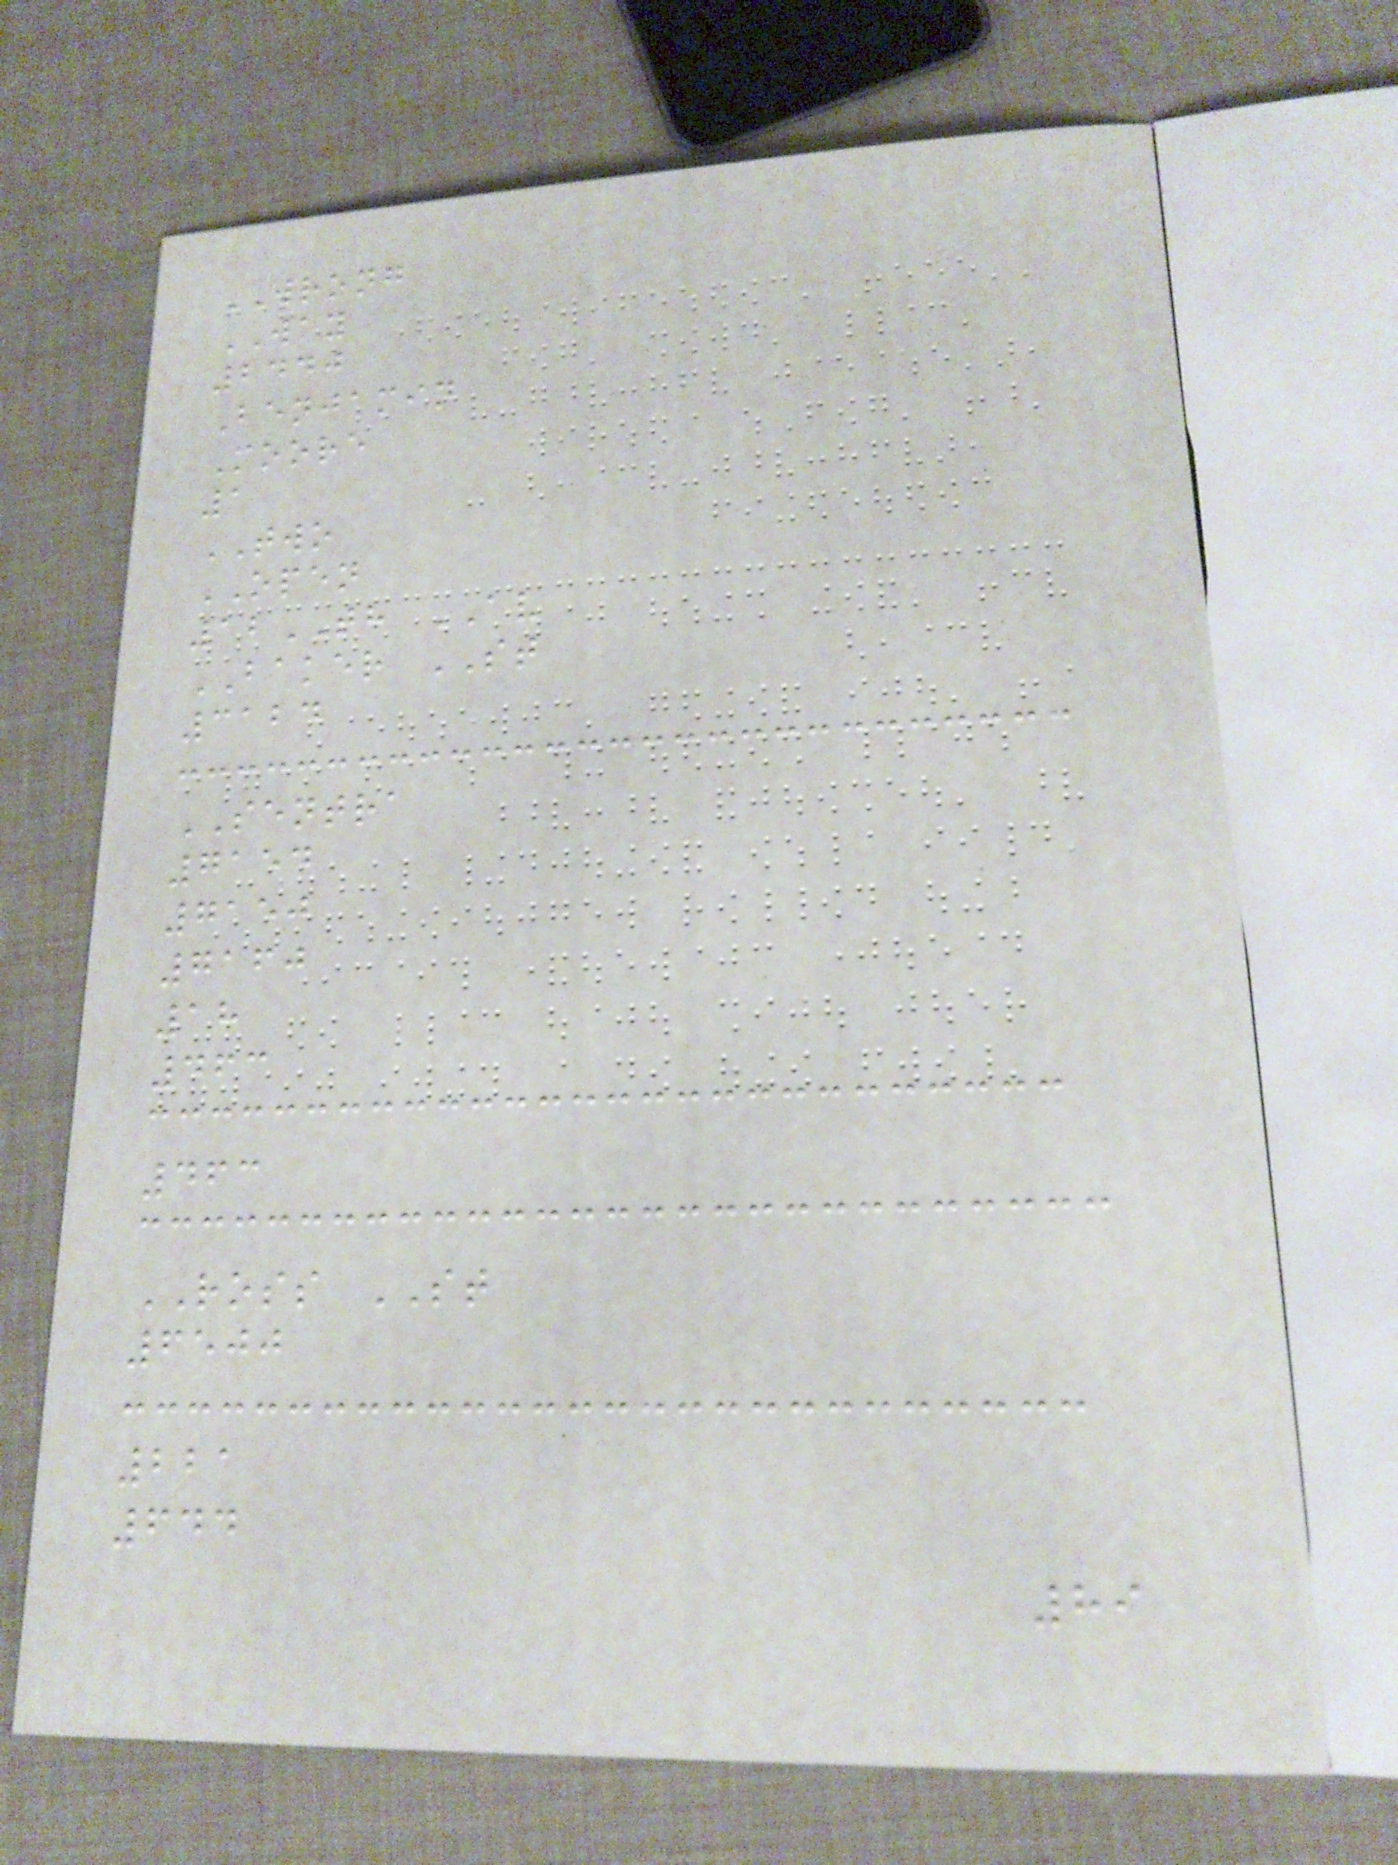WRONG
WAY
2440
Benjamin
Moore
1
TWO
OPEN
12TH AV
BAKER ST
3124
SENTRA
7154
7150
7160
18
463
463
ROSS ST
6500
221
644
89
